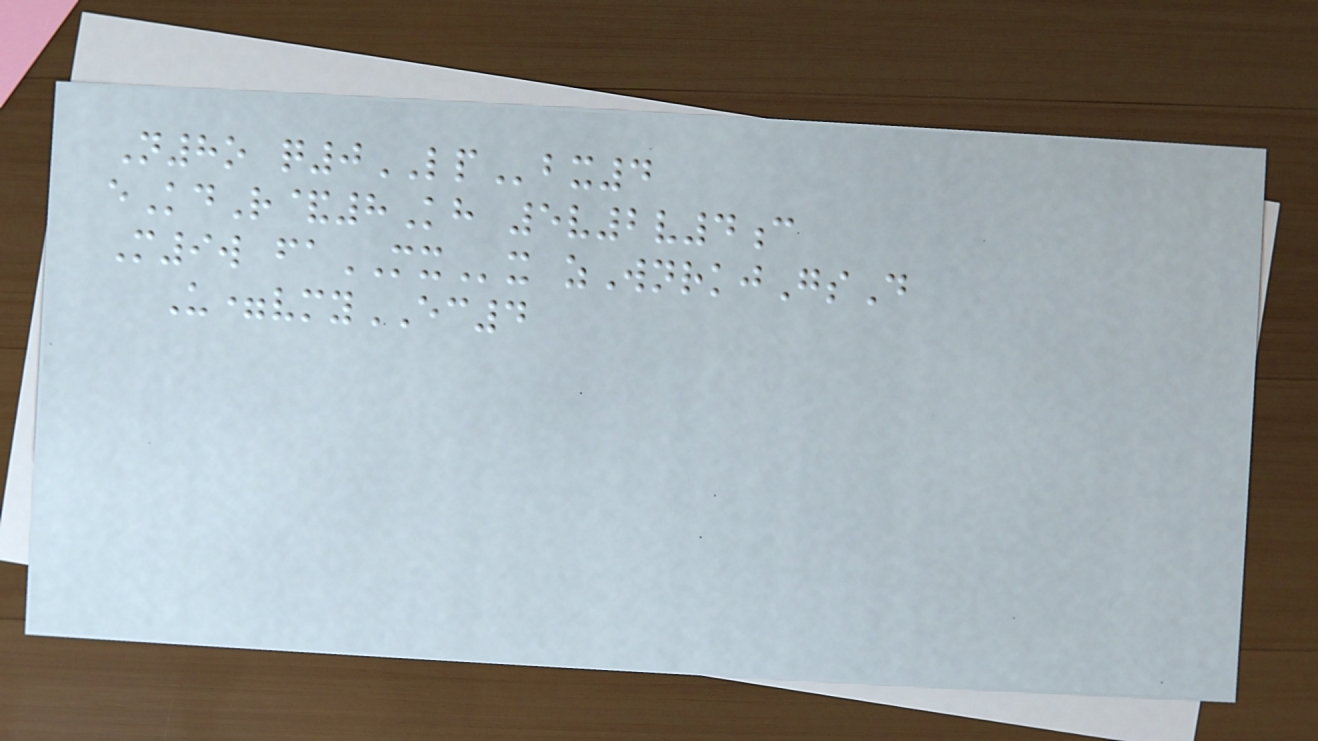N8o q0LPbx4
eKdR&8Kh 5v2v4c
M9w faMXx zWnrkjGsD
U=vmyEC4
